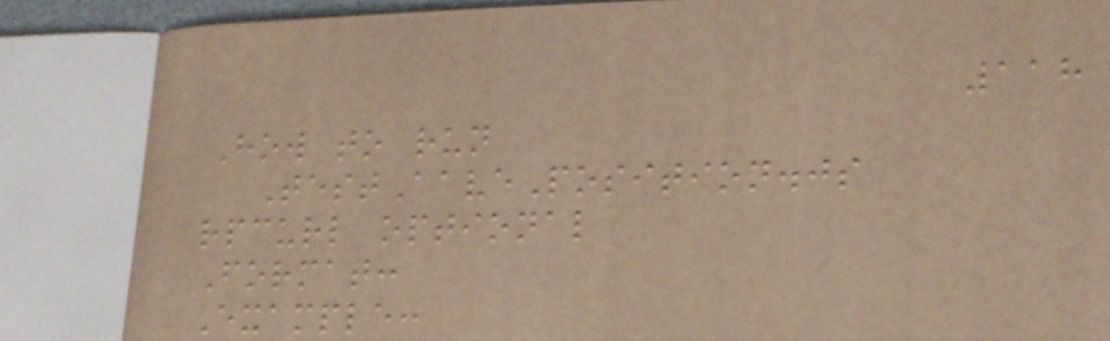118
How to run
TestAavePosition.js
rpcurl optional
Format:
Example:
